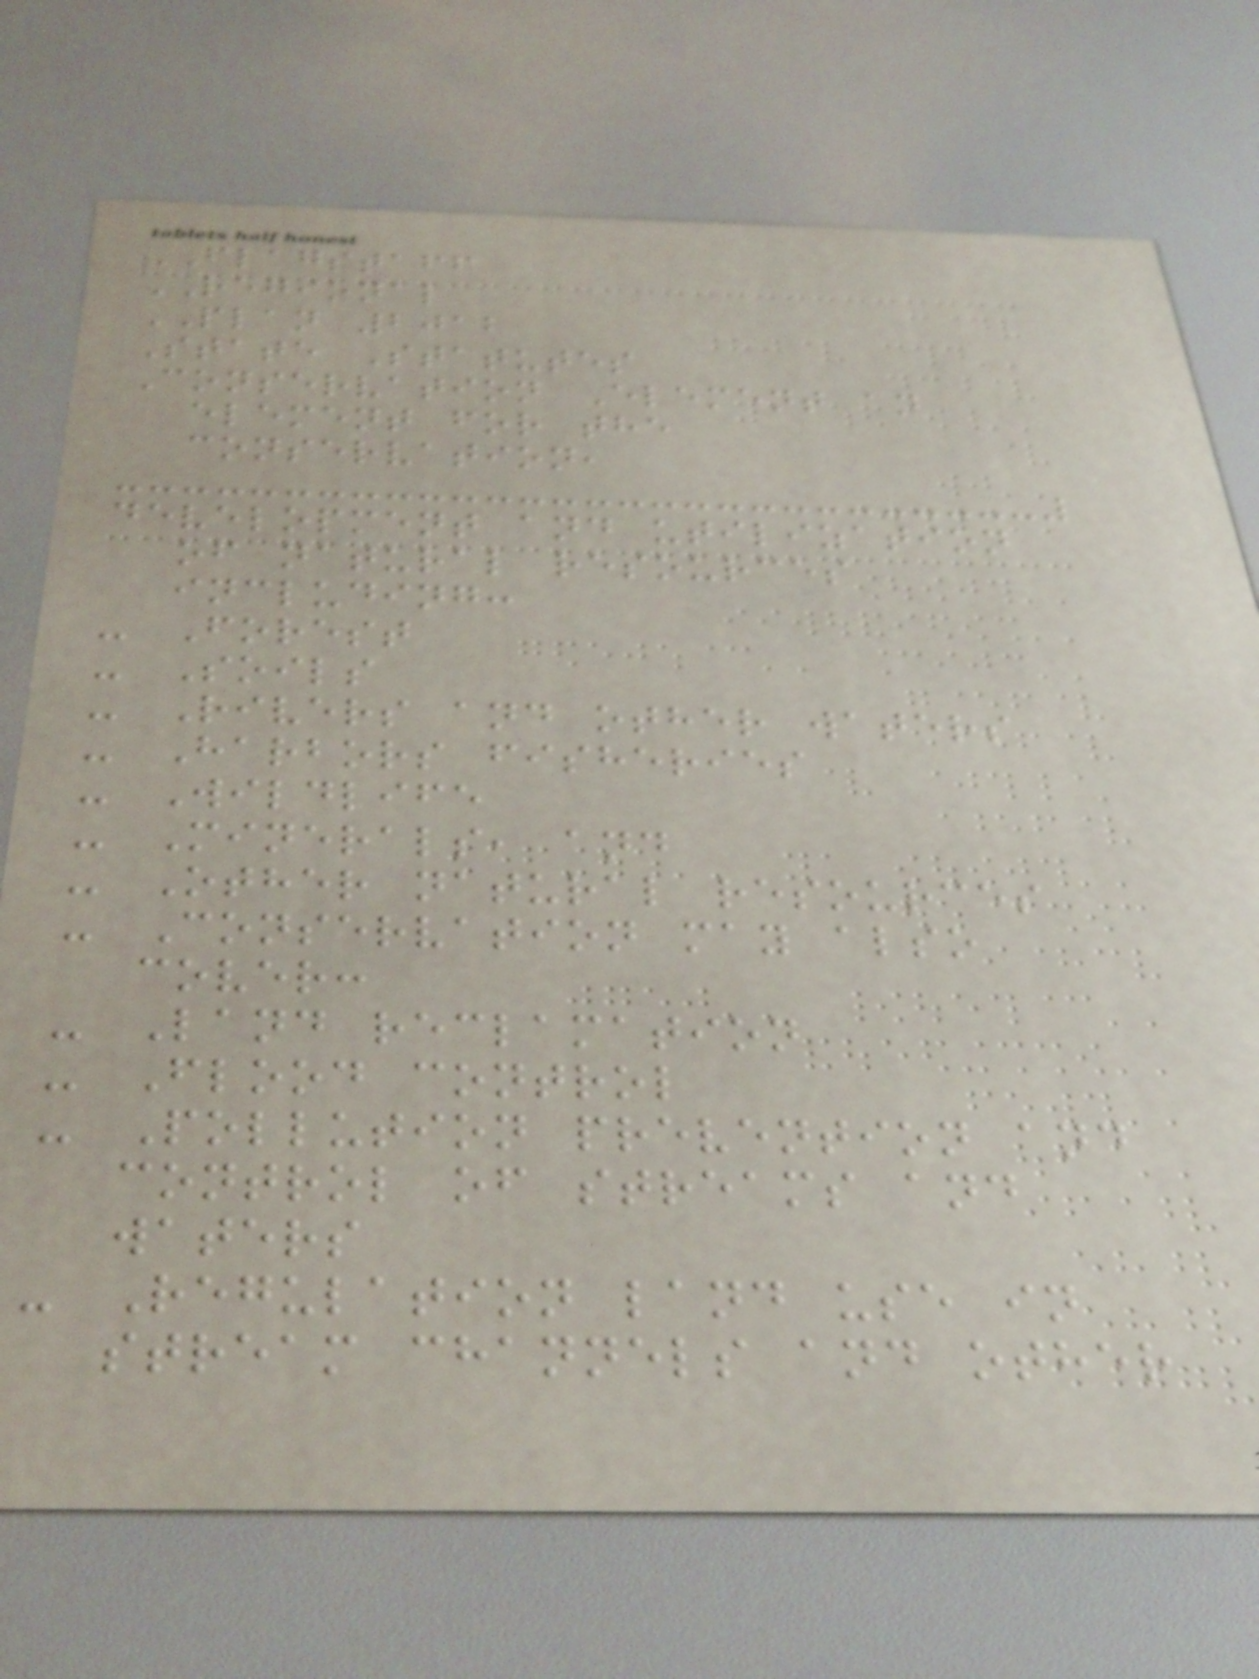FLAGSTAFF
REGIONAL
PLAN 2012
State Statutes
Conservation Element an
element for the
conservation,
development and utilization
of natural resources
including:
- Forest
- Soils
- Rivers and other waters
- Harbors fisheries
- Wildlife
- Minerals, and
- Other natural resources
- Conservation may also
cover:
- Land reclamation
- Flood control
- Pollution prevention and
control of streams and
waters
- Regulation land use in
stream channels and other
